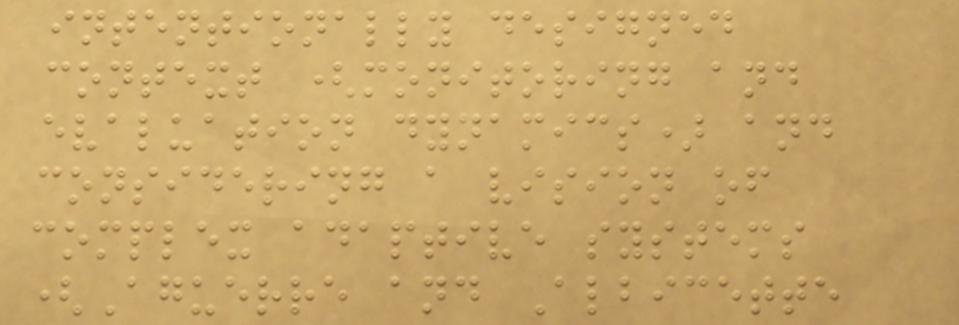intentionally designed
context (monitoring and
evaluation dynamics) and
considering a vision of
complex adaptive systems
(Aguerre and Albicette
